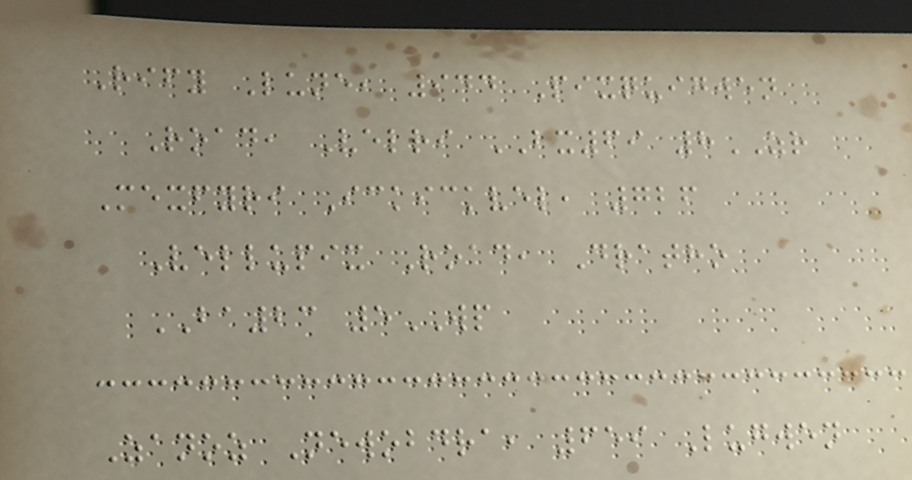Rify Lune, 944 Pixquigwen
Road, Velri BX69 8ZR
Mexfyri Ickickvel, 726
Vellupix Road, Dratho
BA23 5WP
Zanoz Newobdra, 659 Lugwen
